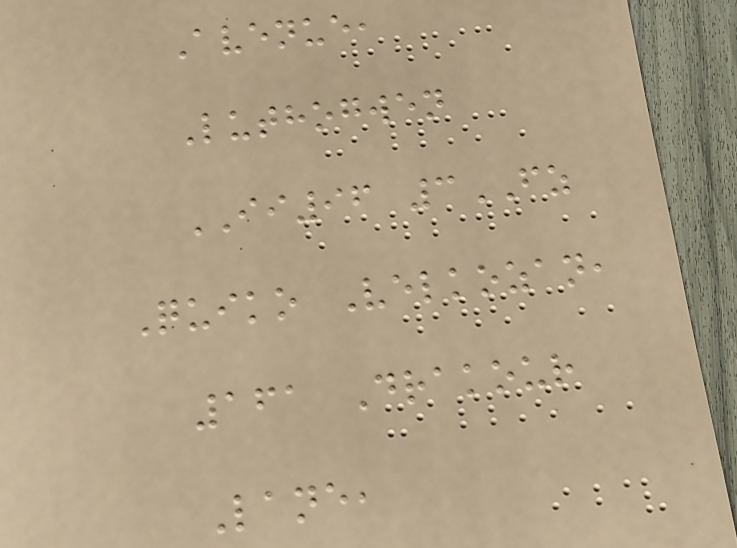Avenue,
Luthogwen
II96 3FZ
Quiko Velkozan,
161 Drakour
Lane,
